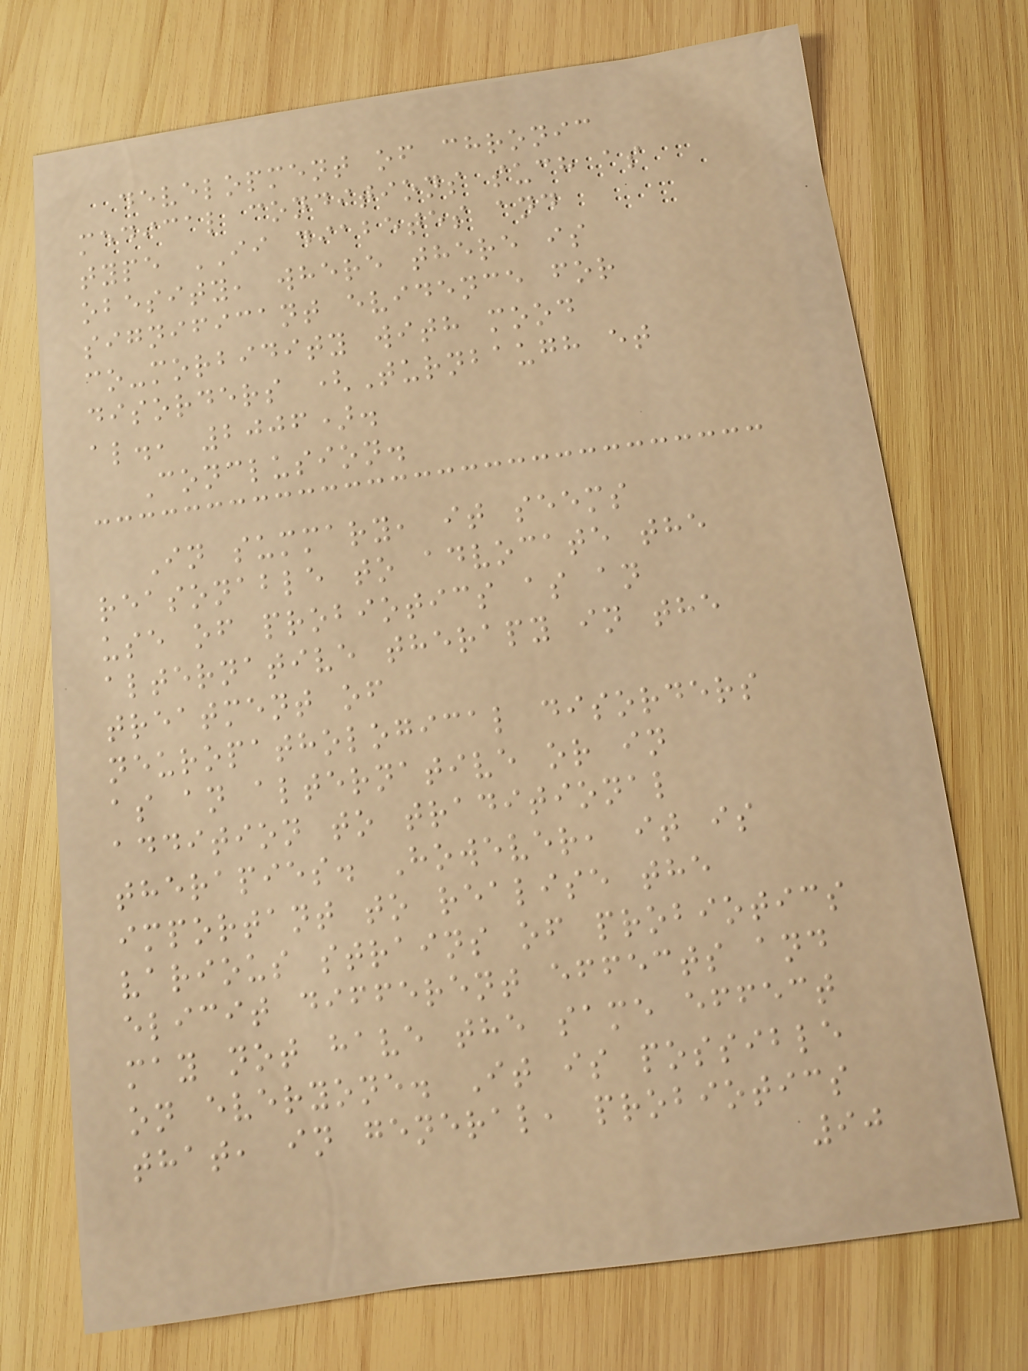development of chronic
medical conditions such as
type II diabetes and
obesity, where there is
significant evidence for
co-morbidity with mood
disorders (Turnbaugh et
al., 2006).
Conclusion.
In summary, it seems
reasonable to advocate the
use of probiotics as an
alternative therapy in the
treatment of
neuropathological disorders
as an alternative or in
addition to traditional
therapies. However, it is
important to realise the
various strains of probiotics
elicit different effects and
may not have the same effect
on everyone. It is possible
that, in general, probiotics
90
